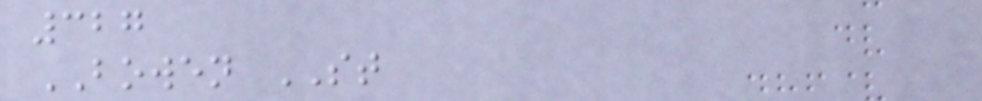327
BOWEN ST
